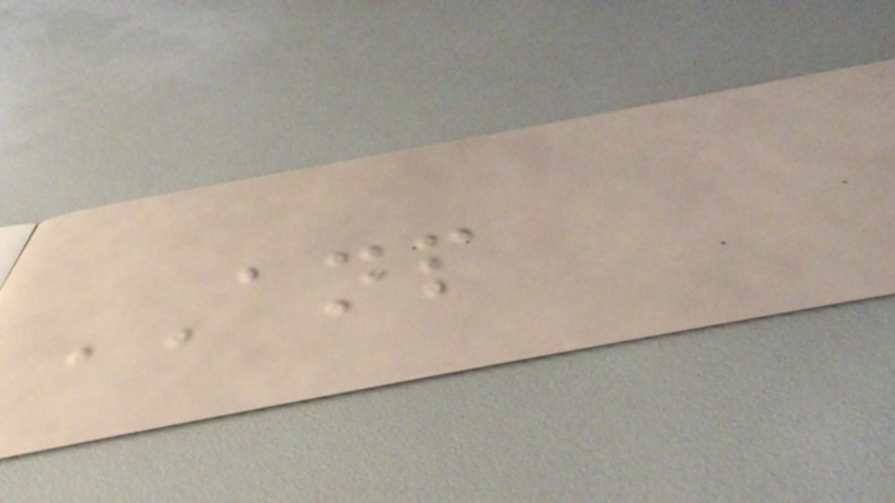ANP
